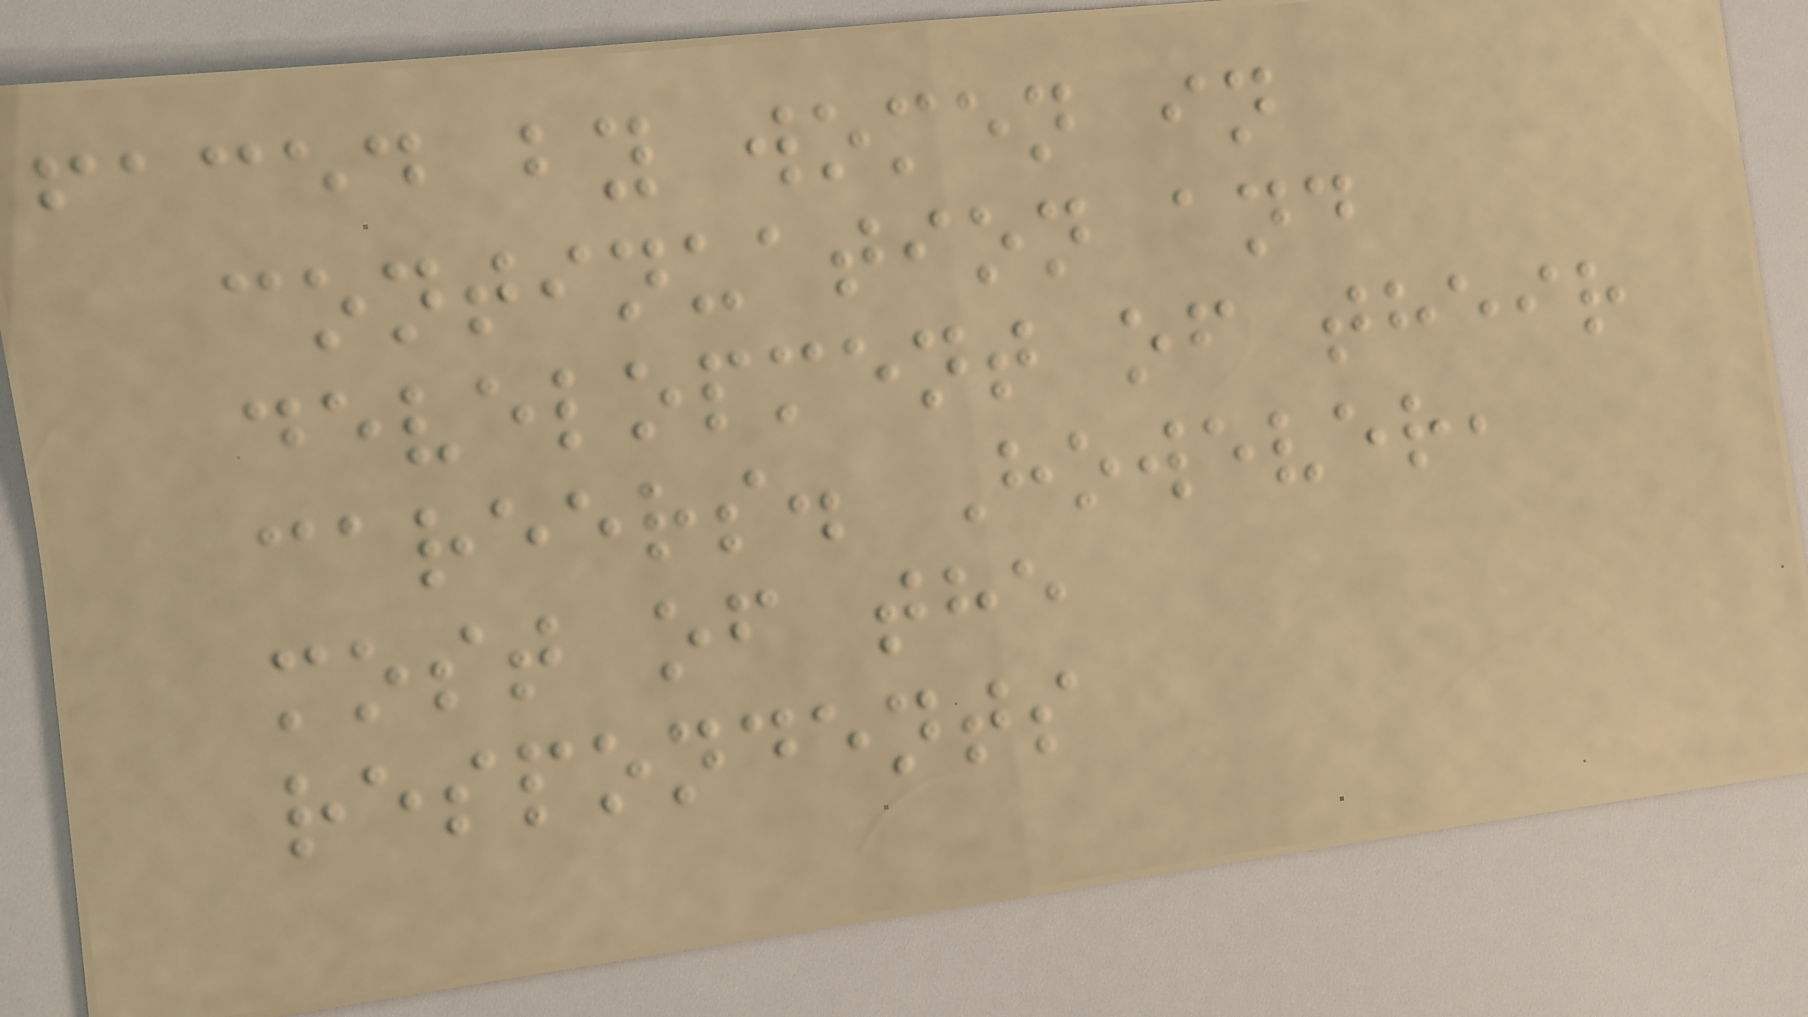faced by women in
continuation and
development of their
careers. However,
most of the
respondents
